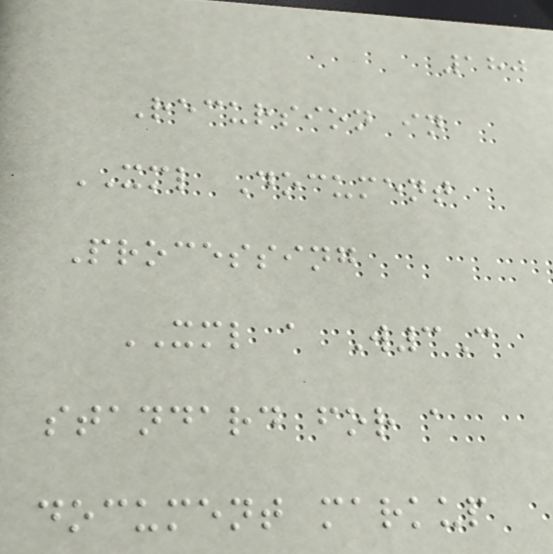180
Recursion in
XML Document
Processing
XML a W3C
standard for a
document markup
